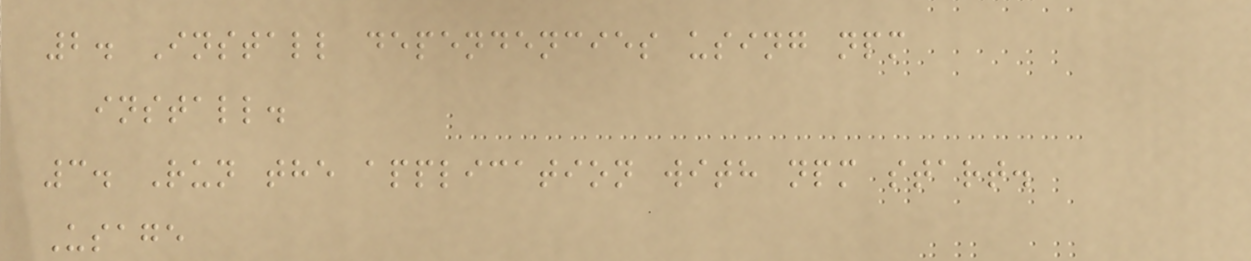2. Install dependencies using npm
install.
3. Run the application with npm start.
Usage
